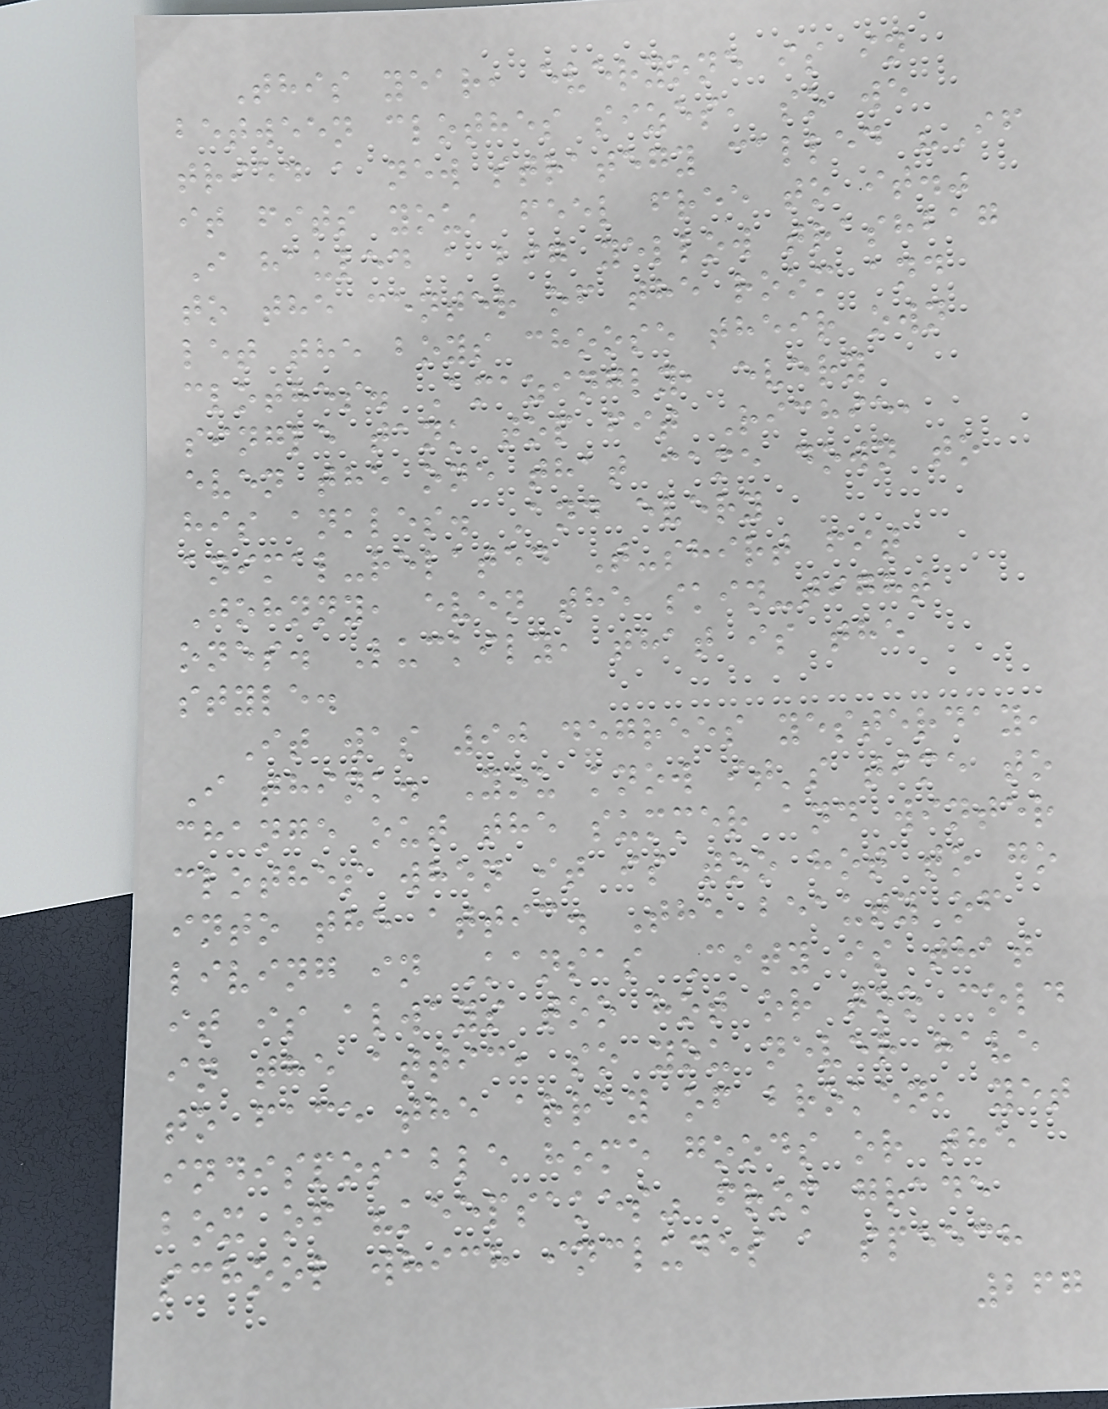This year, everyone is in
between clothes sizes, so we
tried a new strategy called "If
it fits you, feel free to it."
I hauled a big yellow trashbag
to the center of the room and
let the boys choose their own
clothes. Amazingly, every
single tank top fit Richie,
even the one that came down to
his ankles. And every
animal-related T-shirt fit
Johnny, even the skin-tight
ones. Luckily, that is the
style.
It was 90 degrees yesterday,
I think. You know it's time to
change out the summer and winter
clothes when it is too hot to go
into the attic. The beauty of
living in Kansas City is that
it is always too hot or too cold
in the attic, so you never have
to face the array of broken, yet
indisposable home goods or the
box of "keepsakes" from grade
school which includes a speech
267
